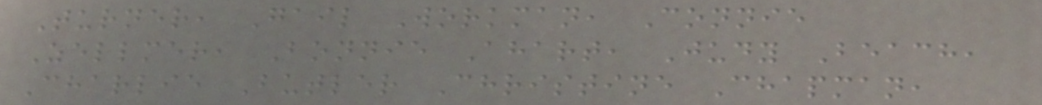Turner, Gail Workman, Connie
Zellmer, Bonnie Ahart, Judy Beach,
Charlie Butler Christine Chapman,
